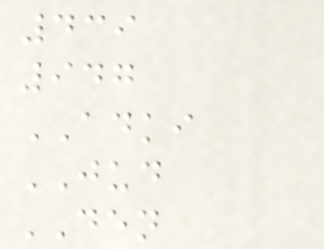439
947
ADKI
JUD
DEN
